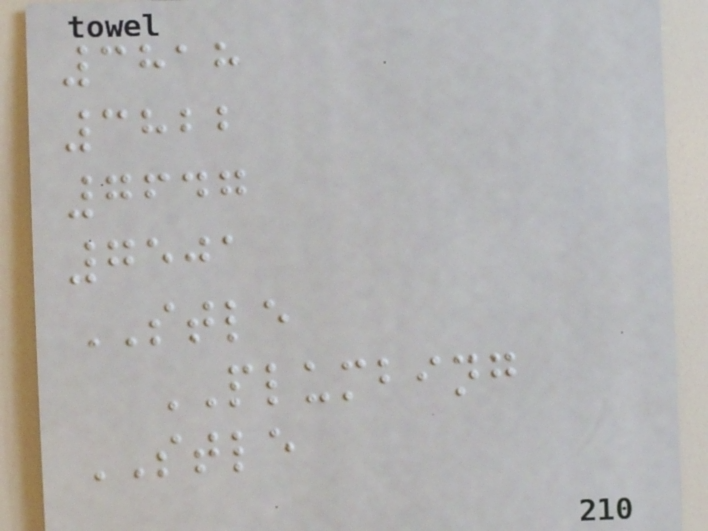3818
3822
7647
7501
STLE
PLUMBING
STLE
